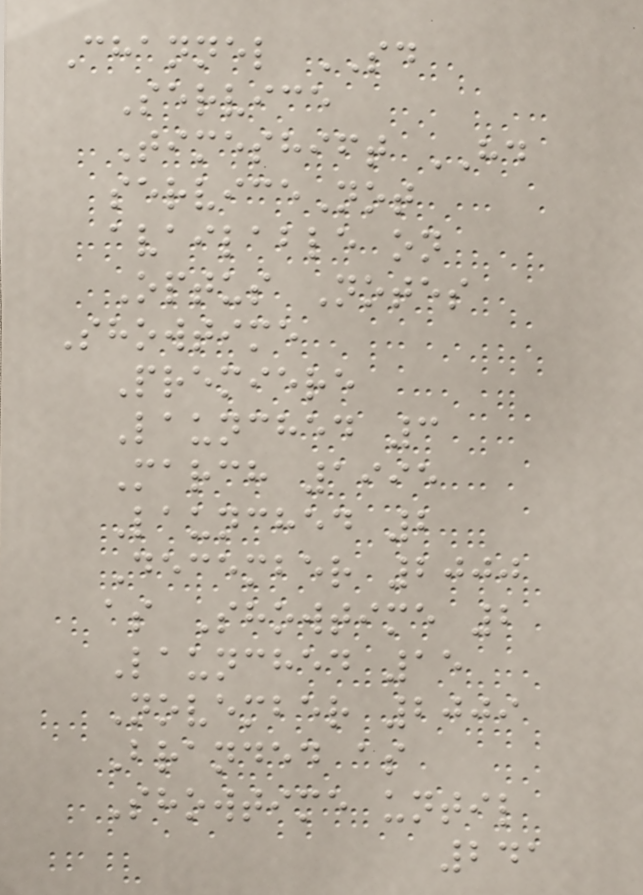Channel SD
Service
Timeshift HD
serviceNot
available on
Optus Notes
Showtime
Premiere
Launched 3
March 1995
Launched 2
December 2000
as Showtime 2
Launched 15
November 2009
Branded as
Showtime until
241
